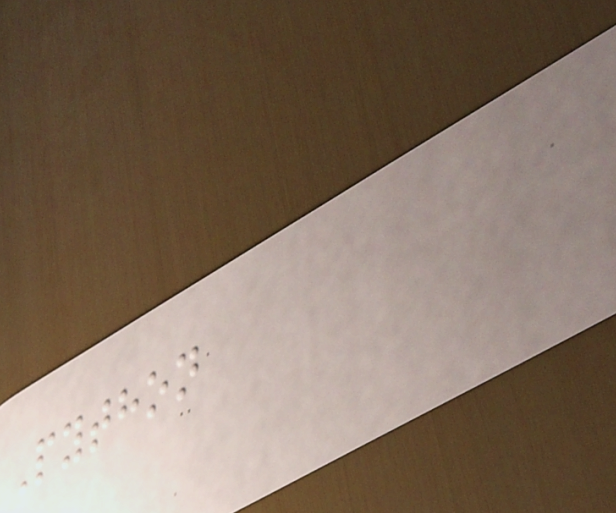Python
